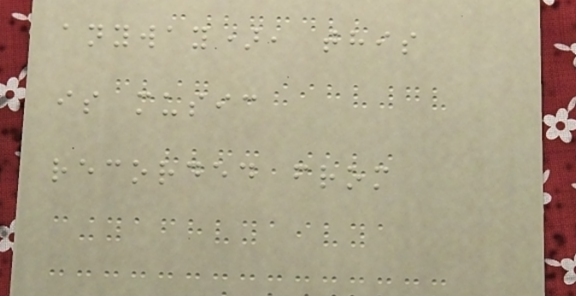anyway), this
is music
recorded from
